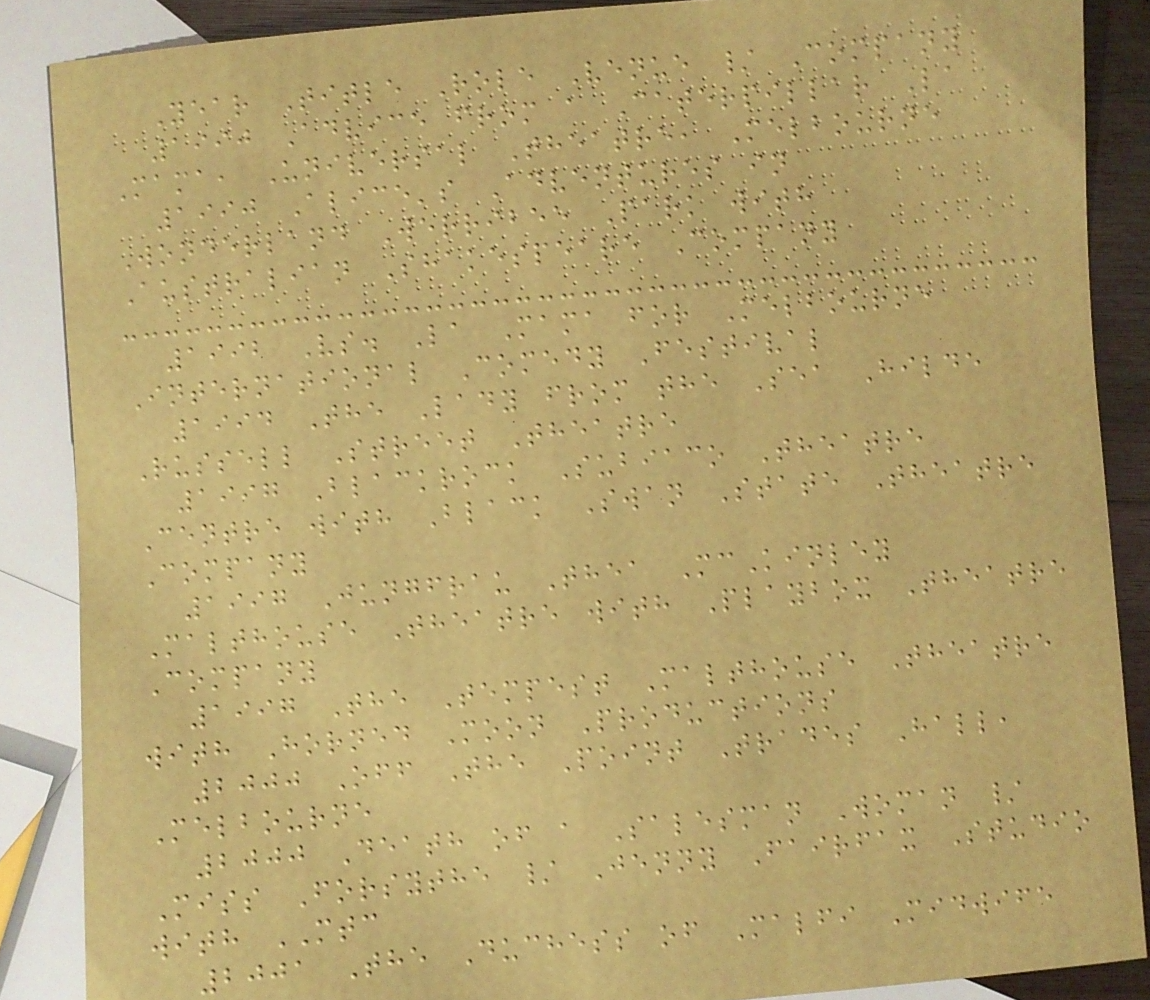Year Title Role Venue / Company
1990 Advice from a Caterpillar La
Mama, Universal Theatre, Melbourne
1990 Alice's Adventures in
Wonderland Werribee Park with
Australian Shakespeare Company
1992 Vs. La Mama for Melbourne
International Comedy Festival
1994 The Lady from the Sea Hilde
Russell Street Theatre
1997 Blackrock Subiaco Theatre
Centre with Black Swan State Theatre
Company
1997 Jungfrau Thea McKinley
Malthouse Theatre with Playbox Theatre
Company
1997 The Tempest Malthouse Theatre
with Horned Moon Productions
2000 Off The Point Trades Hall,
Melbourne
2000 Death of a Salesman Woman /
Miss Forsythe / Jenny Fairfax Studio
with MTC
2001 The Duchess of Malfi Midwife
